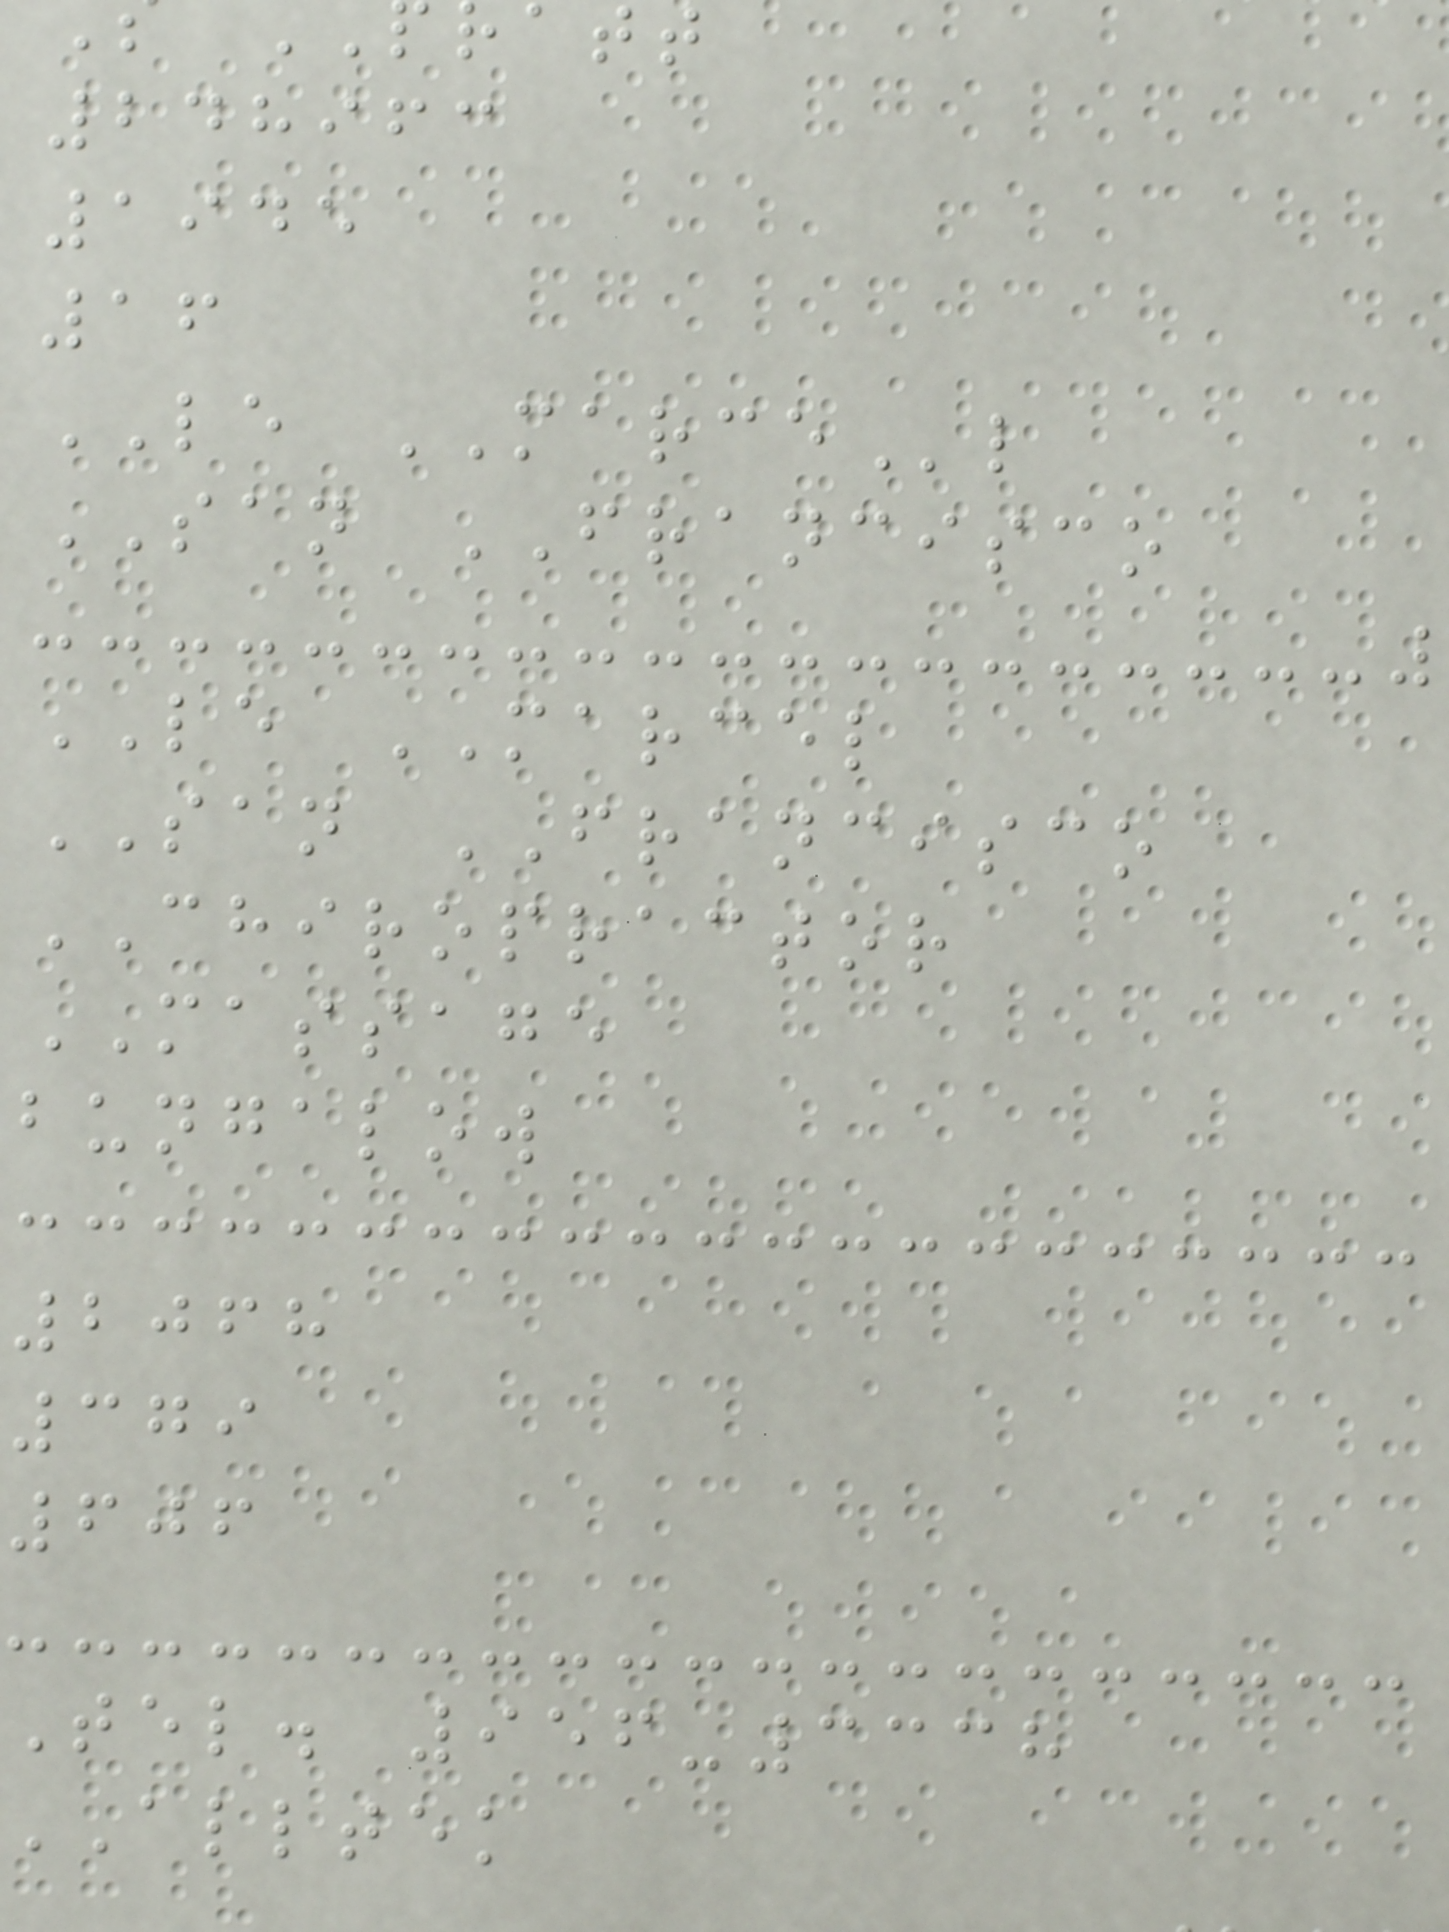248963
1945
16
LE MARCEl
SAN FRANCISCO
LE MARCEL
SAN FRANCISCO
CHIROPRACTOR
MASSAGE
bungalow
2068
379
606
Tel. 956-3338
ALLTEK
